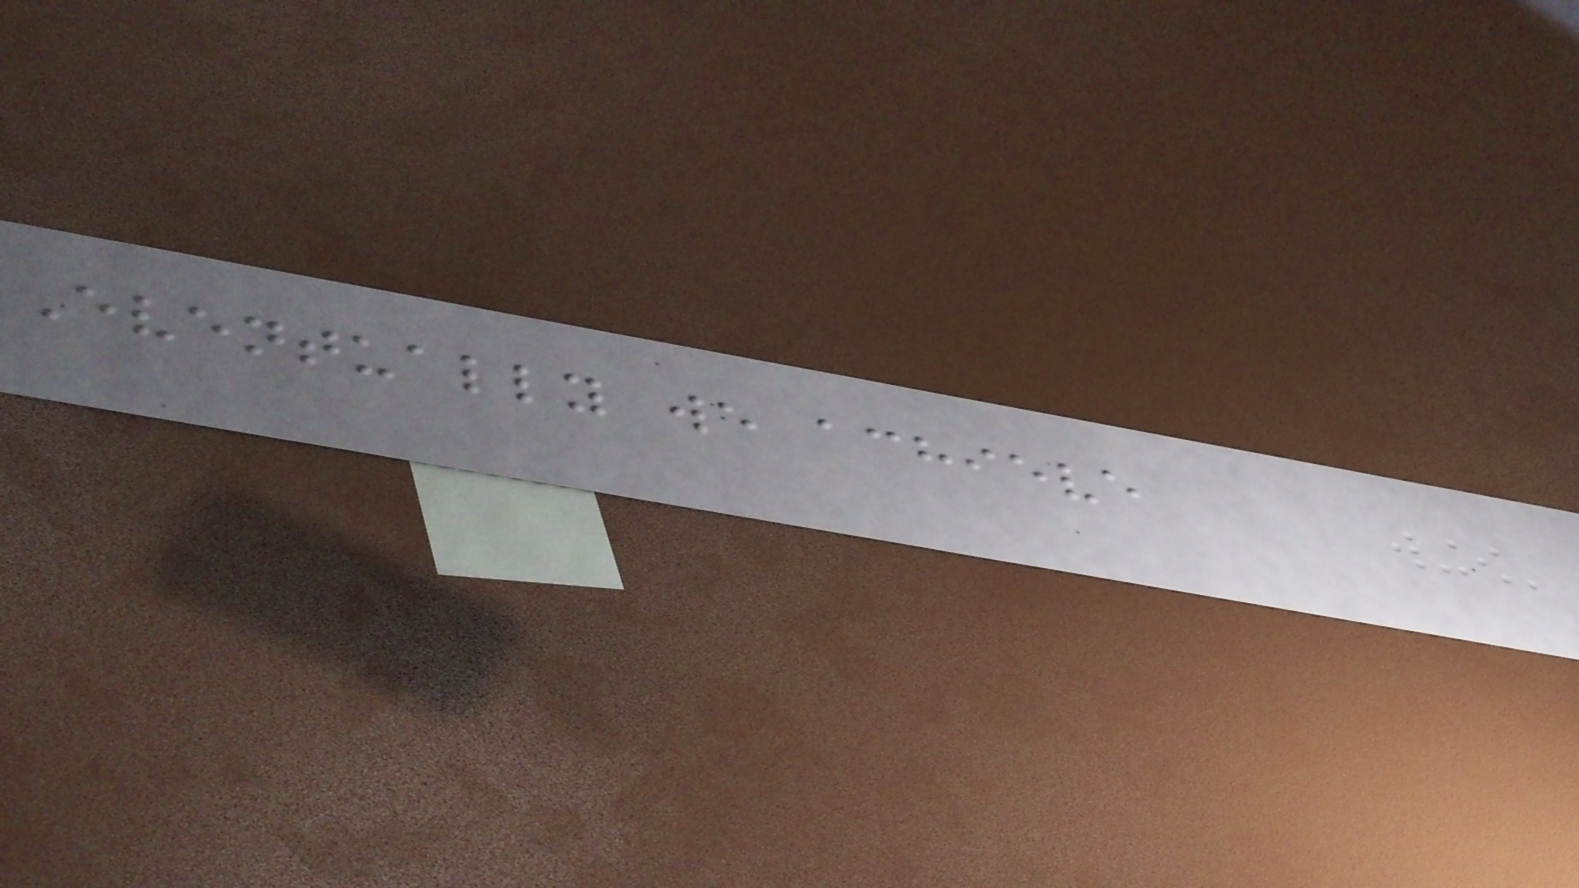Eventually we achieve
